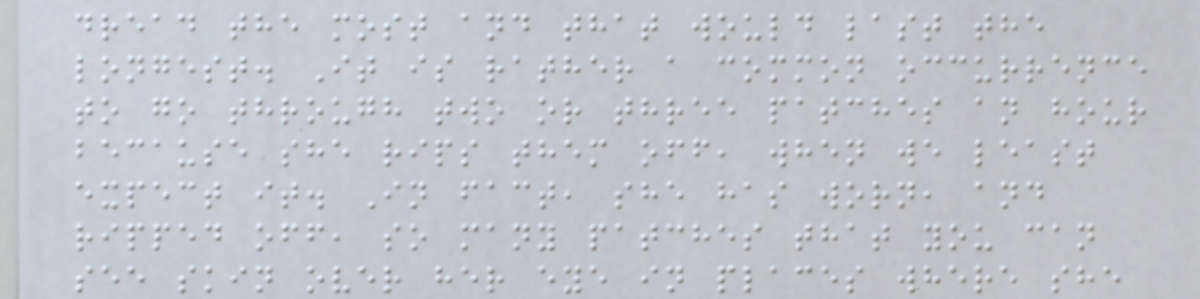dread the most and that would last the
longest. It is rather a common occurrence
to go through two or three patches an hour
because she rips them off, when we least
expect it. In fact, she has worn, and
ripped off, so many patches that you can
see skin over her eye in places where she
